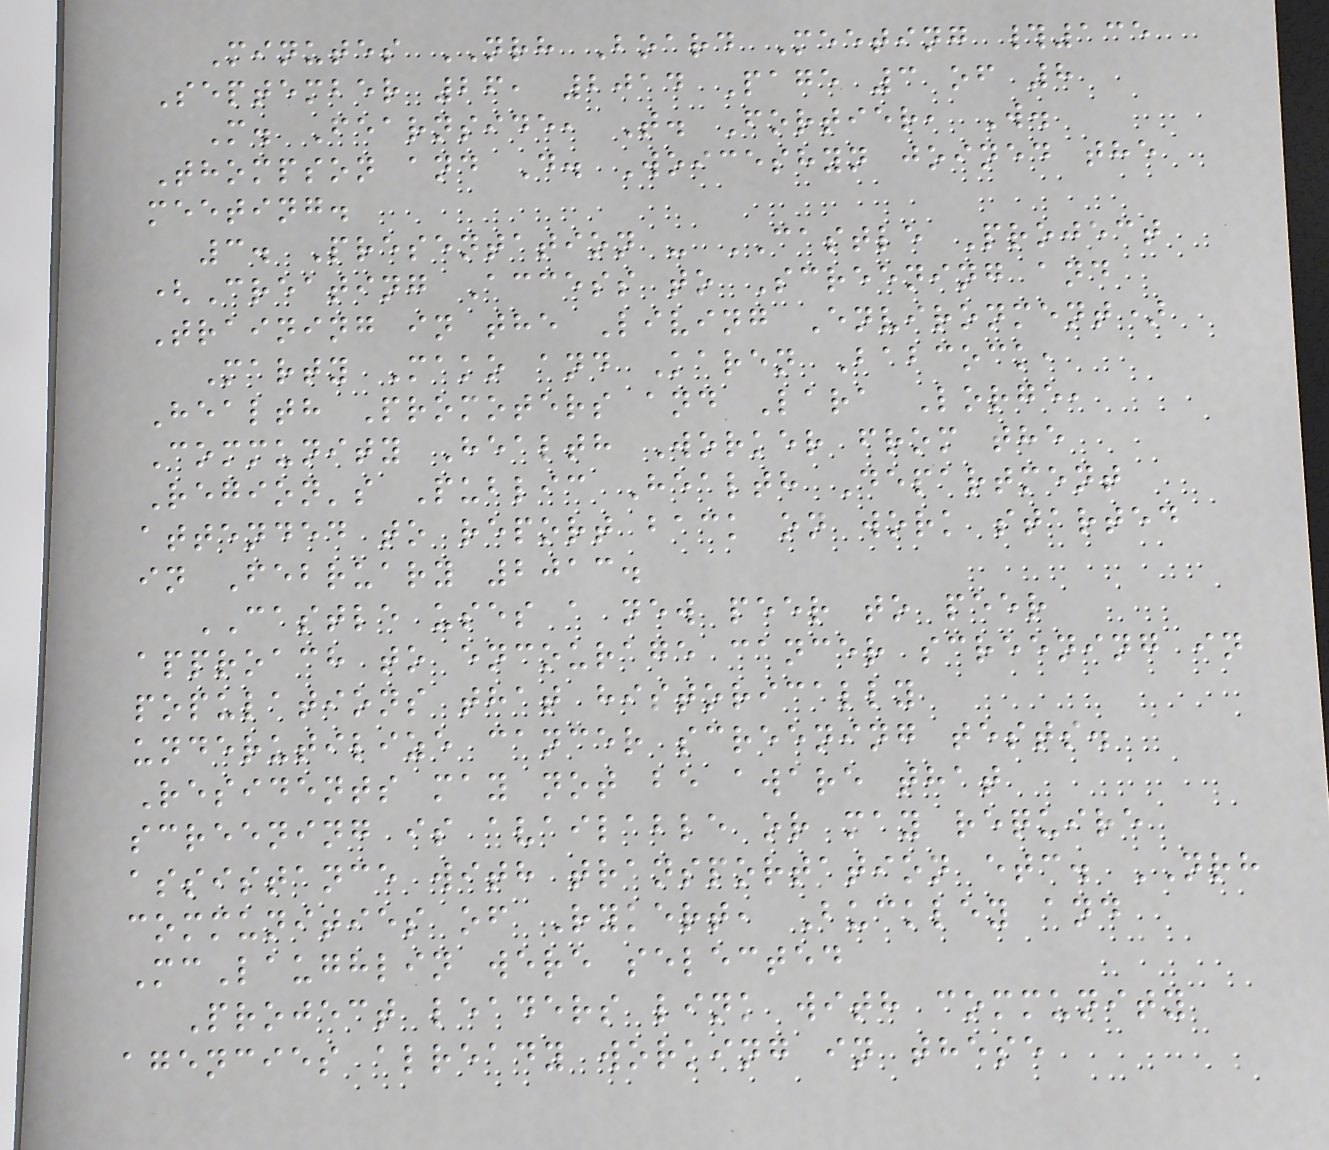Minutes NRH Board Meeting #135
September 26, 2014 Page 3 of 8
M. Fearnside, T. Fortier, W.
Thompson and D. Woiceshyn joined the
meeting.
3. Presentation - CASTLE Project
(Creating Access to Screening and
Training in the Living Environment)
Marty Mako and Karen Babcock,
Health Promoters and Lara Lorge,
Community Health Worker from the
Region's Public Health Department
attended to report back on work started
in February 2013.
CASTLE uses a new peer to peer
approach to encourage cancer screening in
populations that historically
underutilize cancer screening tests.
Residents may not be aware that
screening is available or may require
assistance with transportation etc. NRH
communities of Rykert, Buckley and
McLaughlin were selected
Project leaders link with community
agencies already working in these
